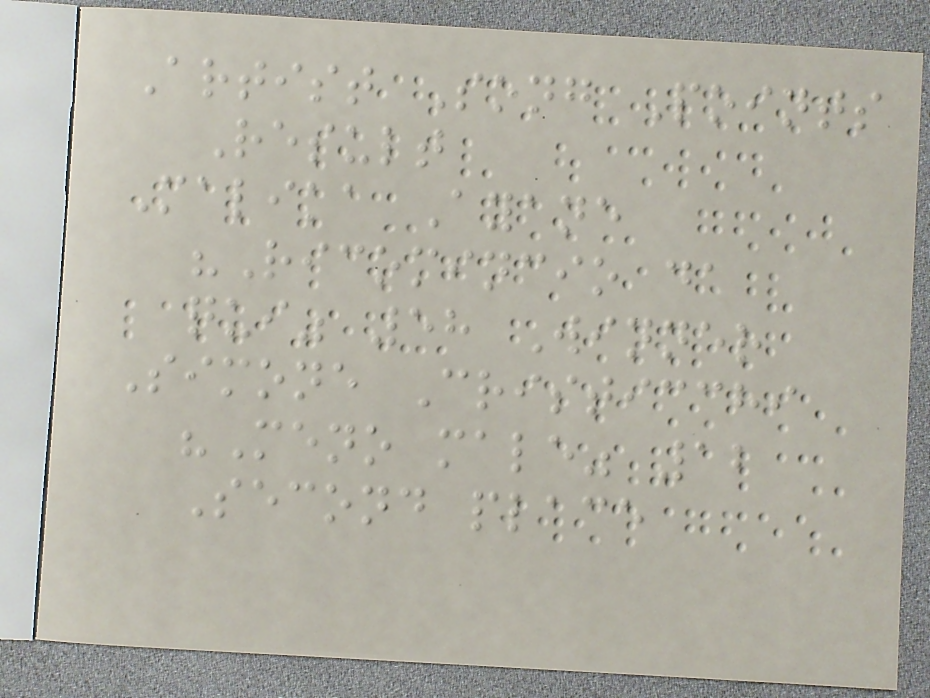Artist Song Points
Result
Malika Ayane
"Ricomincio da
qui" 58 Winner
Simone Cristicchi
"Meno male" 12
Second place
